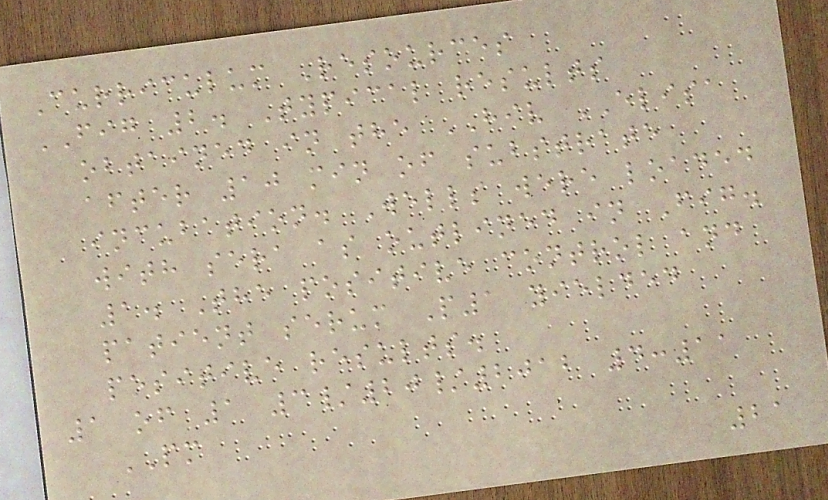Curriculum Resources
FIG 2. Typical results
obtained in the HIV ELISA
after 10 min of substrate
incubation. Wells were loaded
with sera as outlined in Fig.
1. The positive control and
patient serum P1 yielded
positive results.
1 of 1 3/20/2012 4:11
PM
21
